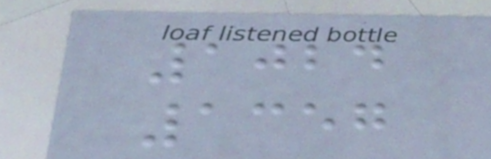1024
1357
